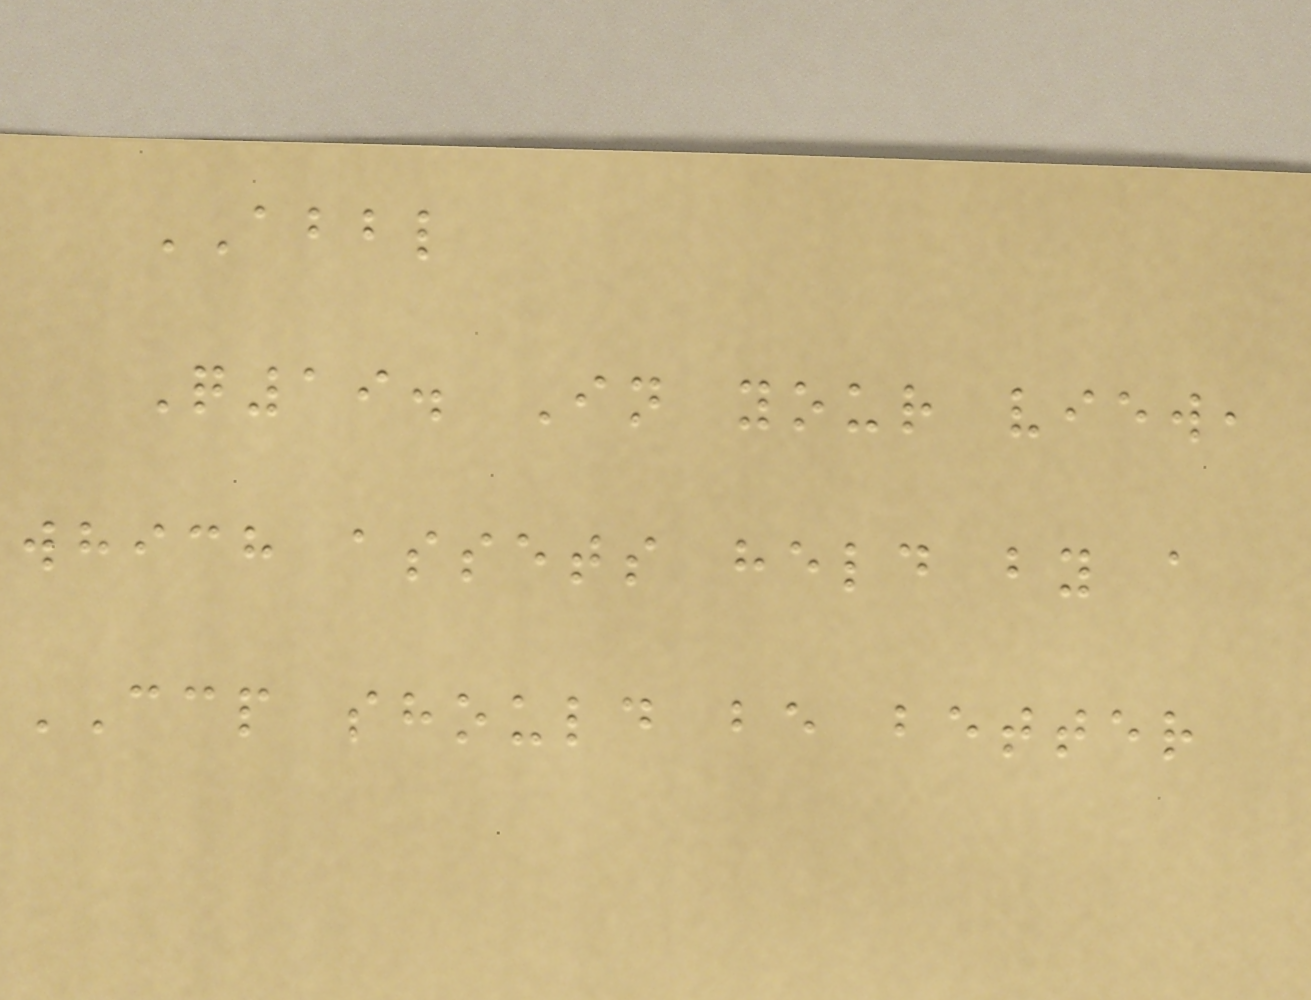ABBL
Q19. In your view,
which assets held by a
CCP should be better
